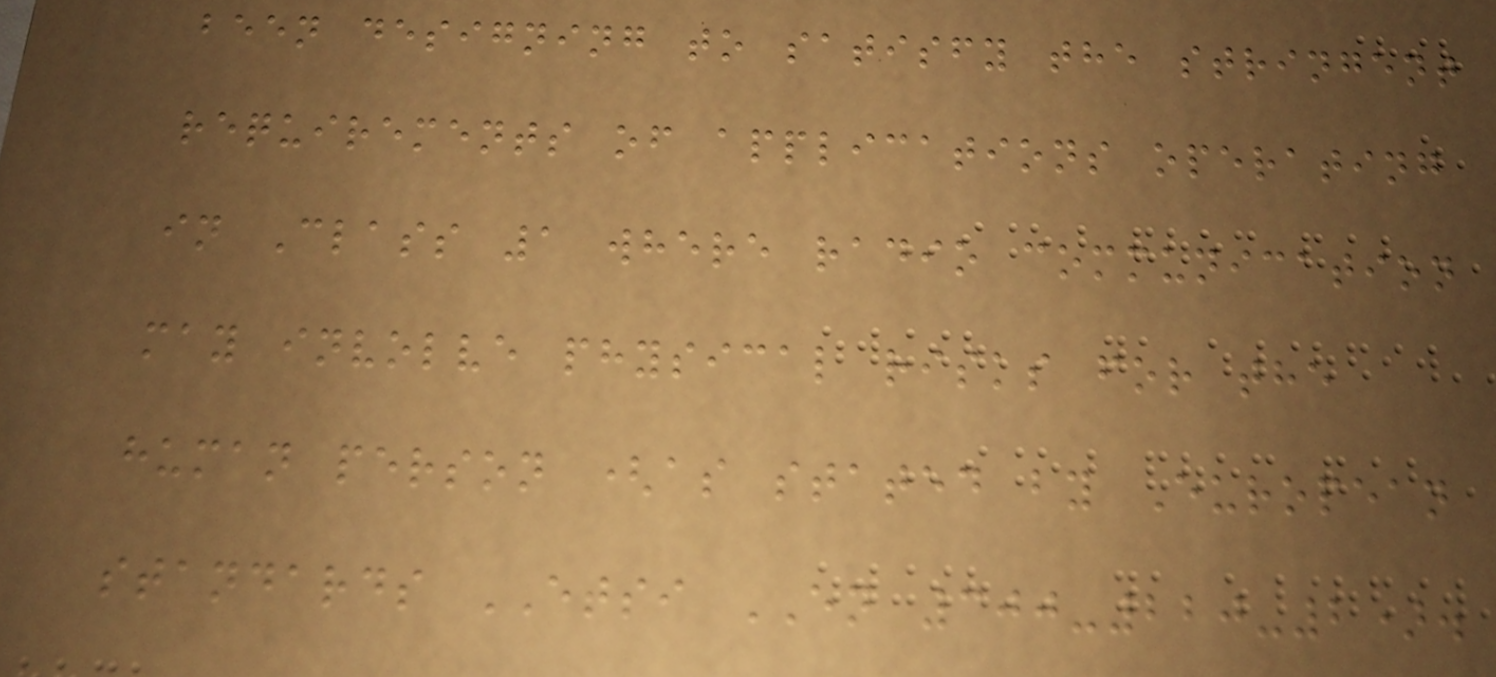been designing to satisfy the stringent
requirements of applications operating
in Class 1 where radio communication
may involve physical risks for the
human person (as stated by European
standards ETSI EN 300-220-2).
